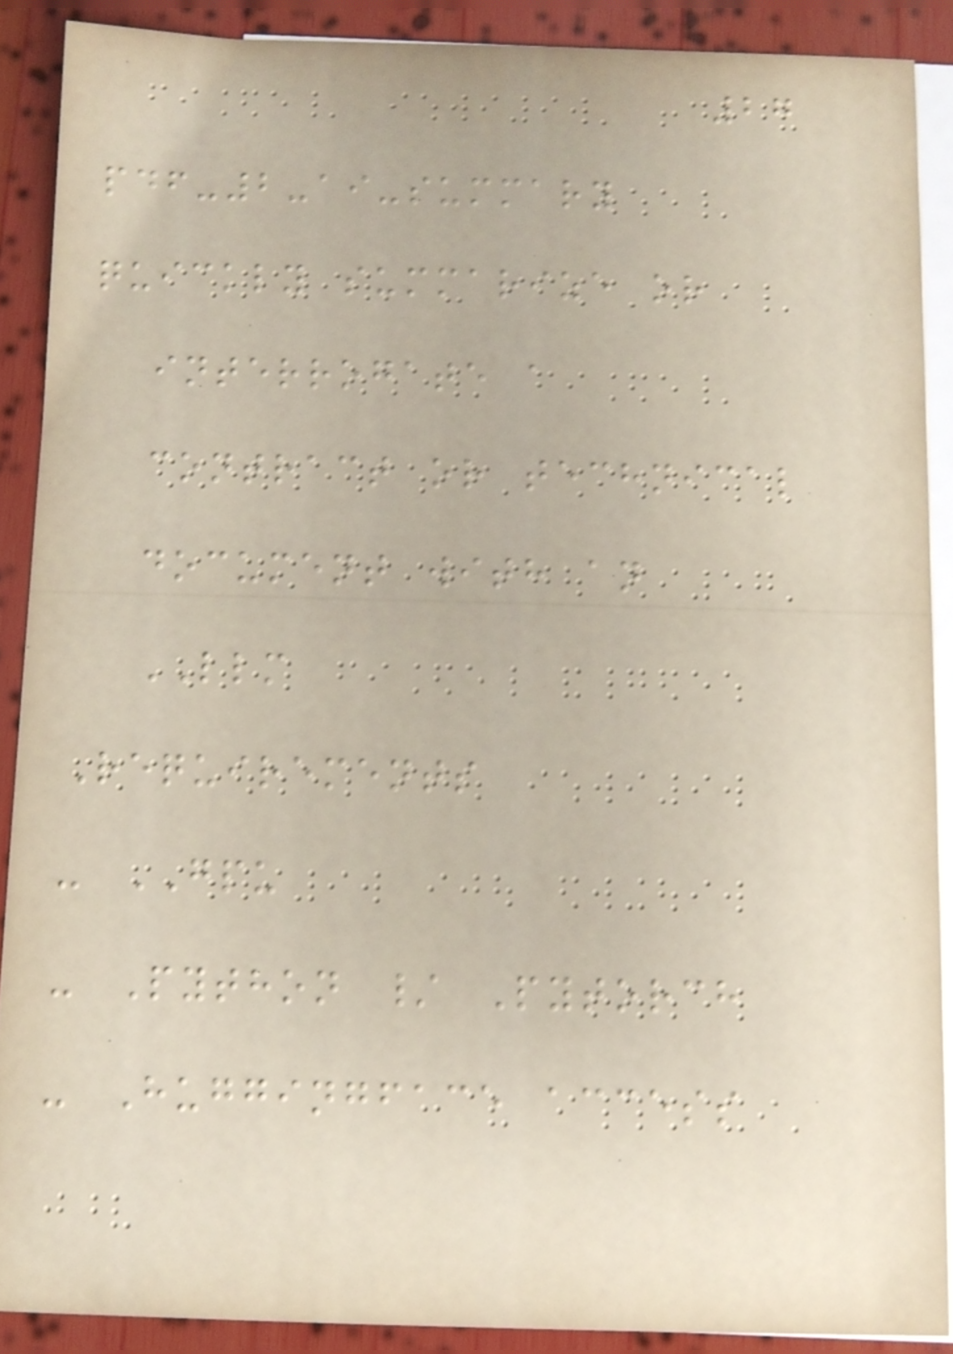27
pdf-2-ai-summary
quickly summarize or
interrogate a
contract or technical
document with an
LLM
Requirements
- GPU
- Python / Pytorch
- Huggingface access
